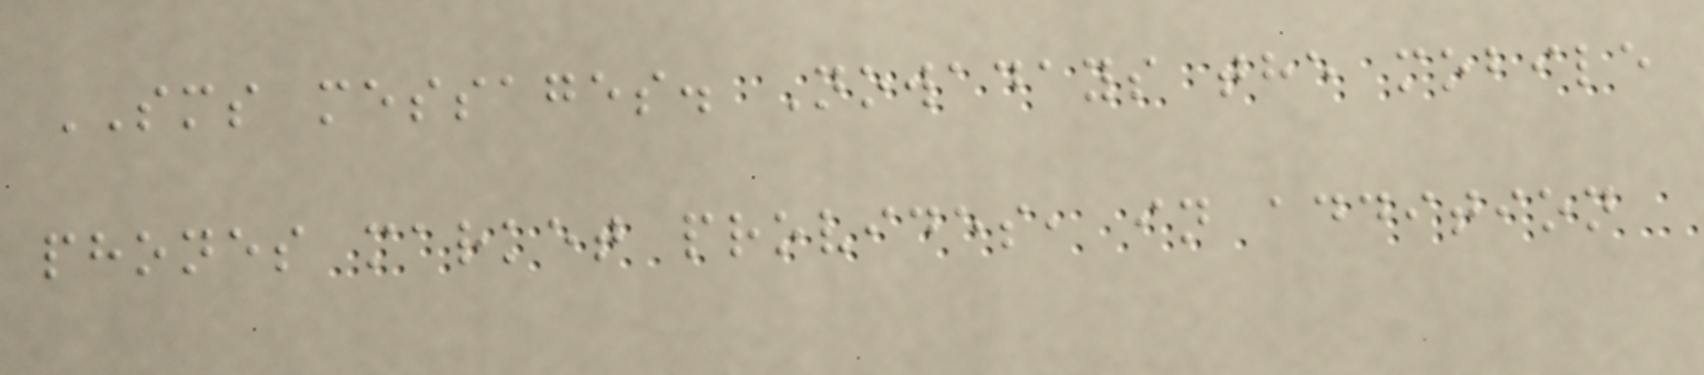SMS messages. Nowadays the mobile
phones market provides, in addition
